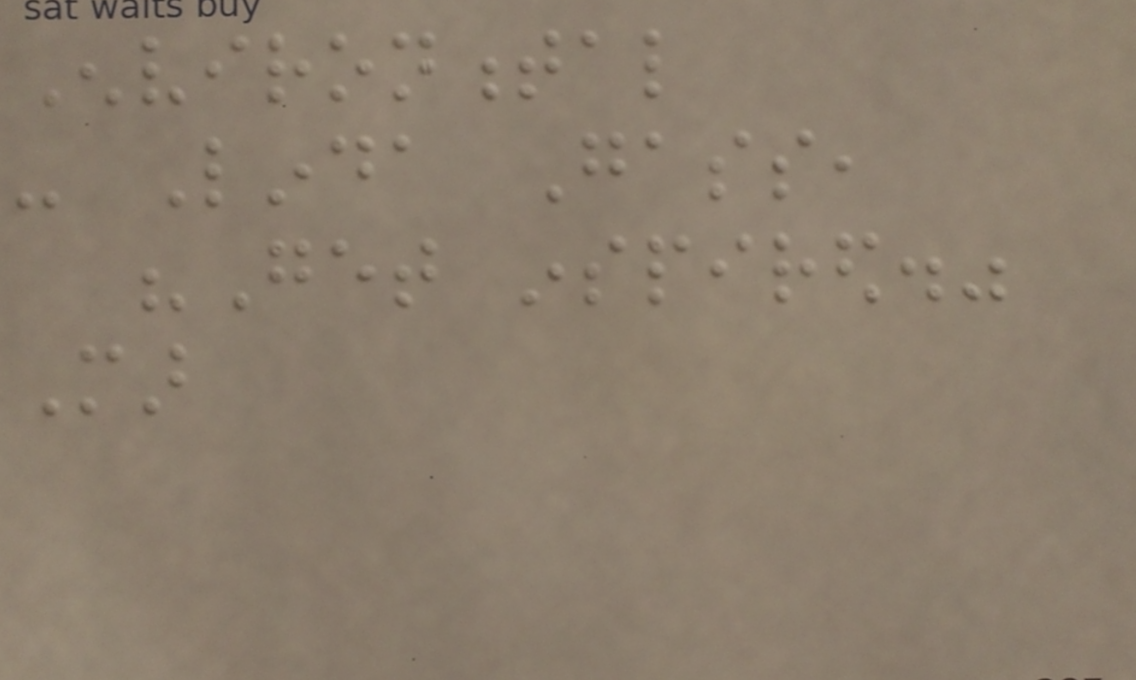Environmental
- Linda Gass,
"Get inspired."
Mar
